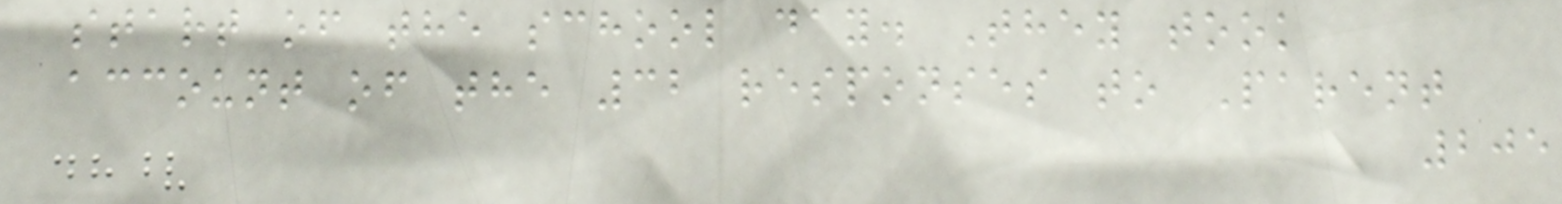start of the school day. They took
account of the 32 responses to Parent
205
